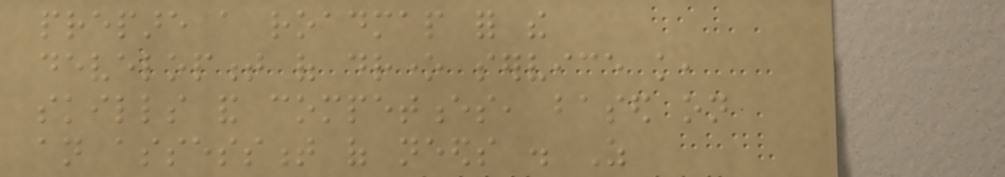prepare a roadmap for the
development of drone service knowledge,
skills and competences, based on
an assessment of needs . As
